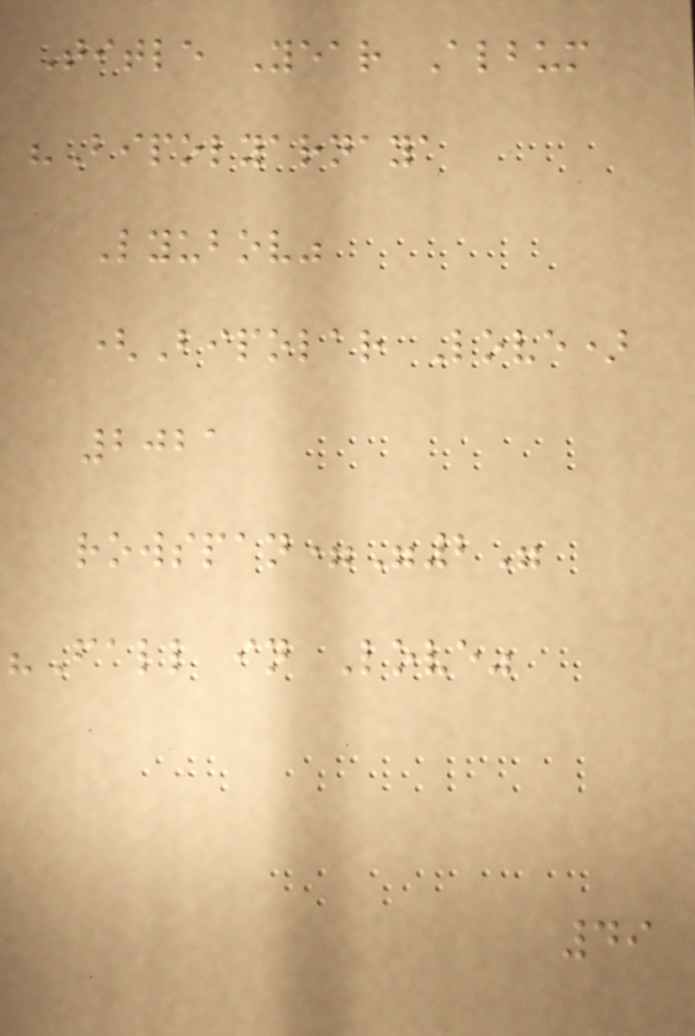Title Year Album
"Bipolyarnaya
Lyubov"
(Bipolar Love)
2021
rowspan="2"
"Fall in Love"
49
